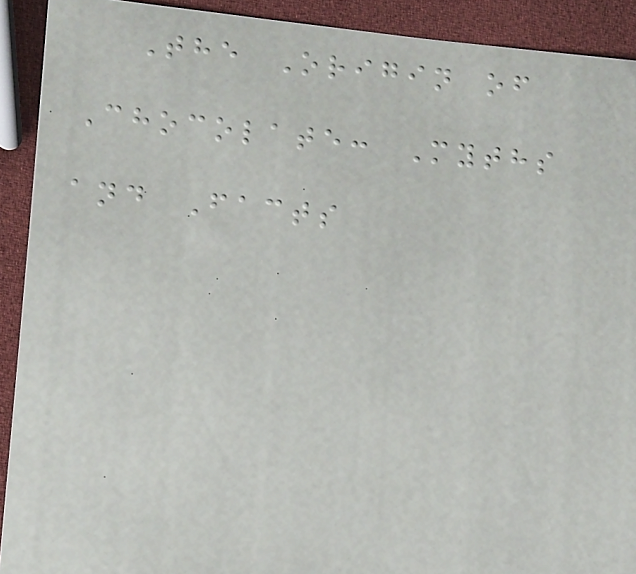The Origin of
Chocolate: Myths
and Facts
